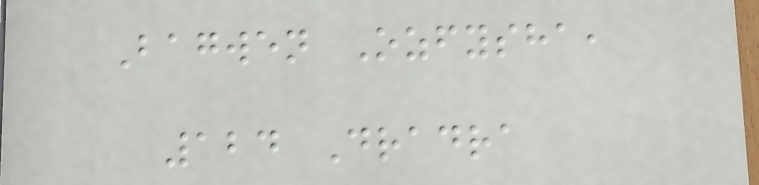Bagwen Ozfysha,
124 Dradra
